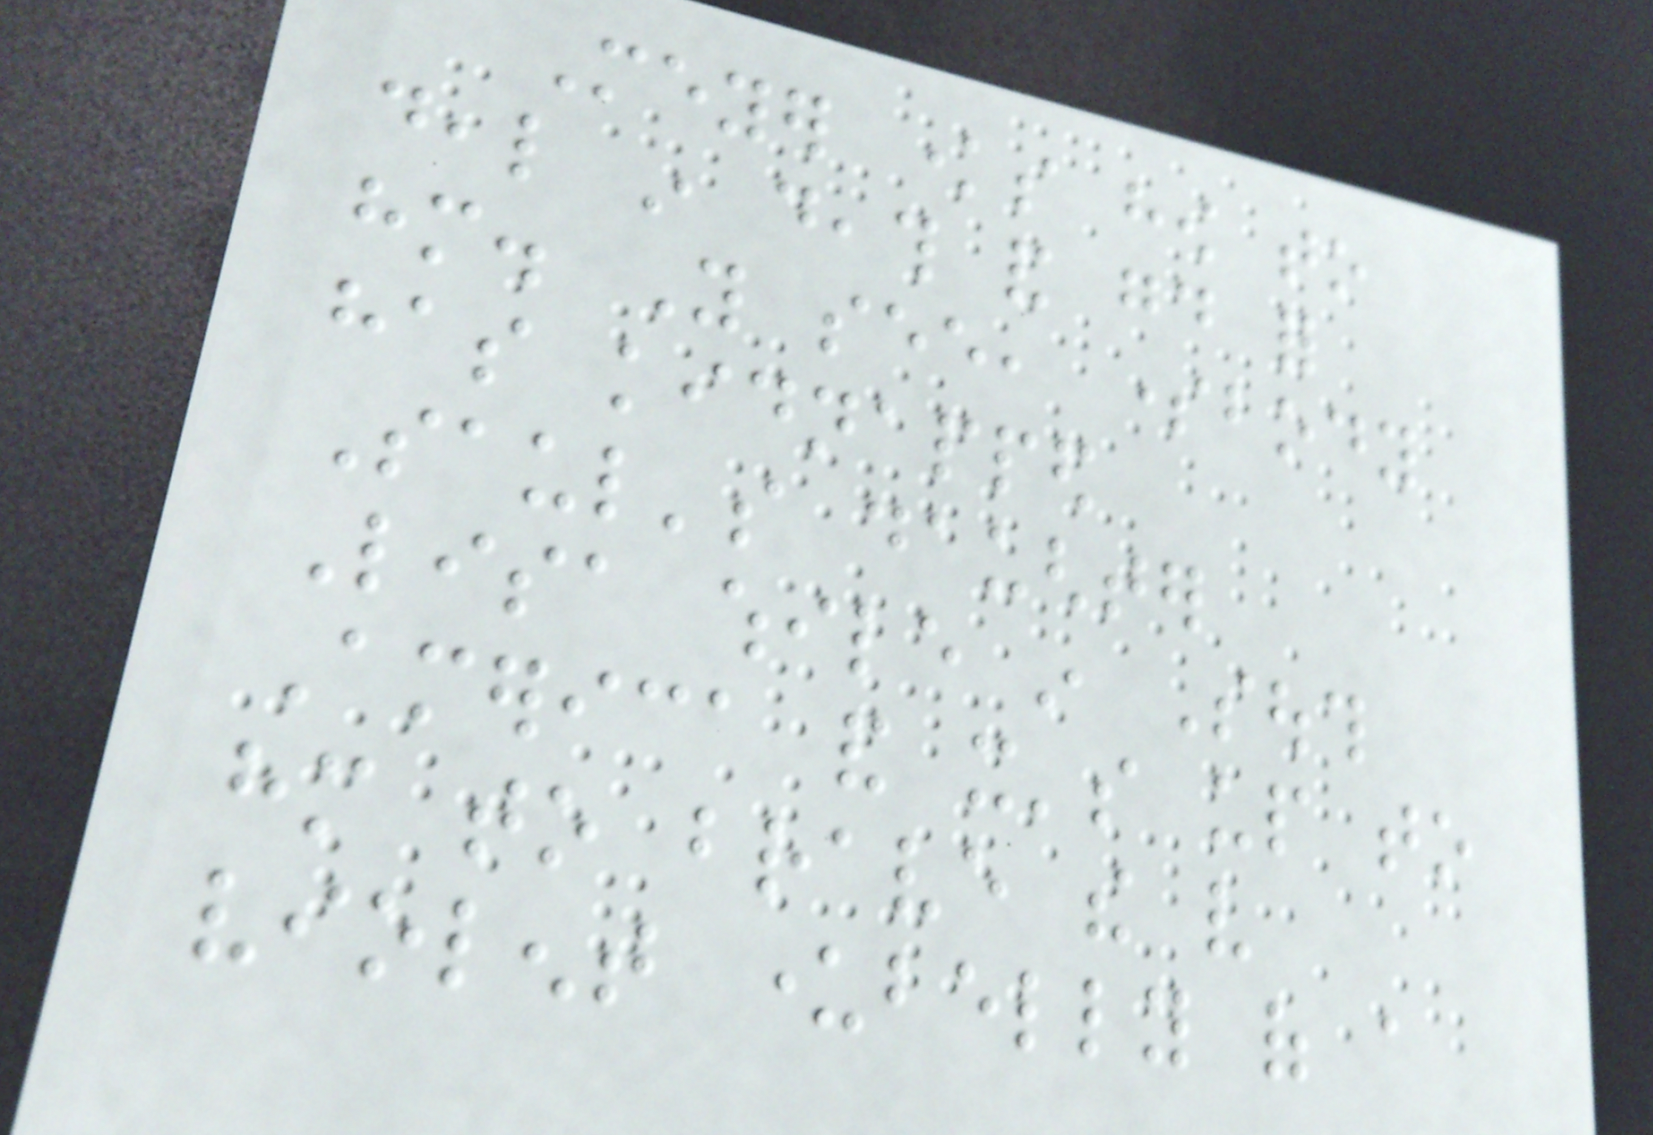Meyer knows how to
deal in death and good for
him. You see, somebody
has kidnapped
Saul's daughter
Lisa while in South
America and it's up to
him to brave the very
violent underbelly of a
